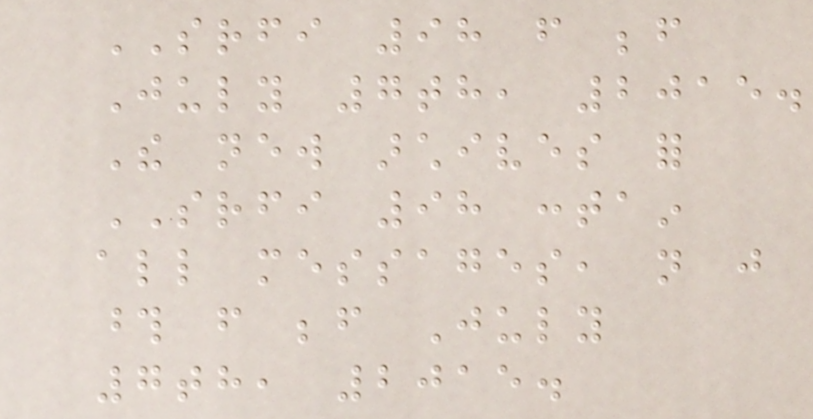SRFI 98 from before
July 7th, 2015.
The new archives for
SRFI 98 contain
all messages, not just
those from before July
7th, 2015.
